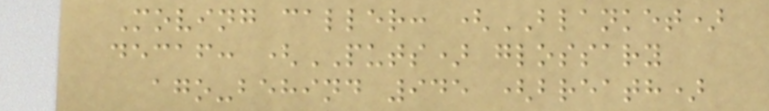Moving caller: (BLANKET)
decaf: (PUTS) glossary
ago-behind 945 (breath)
